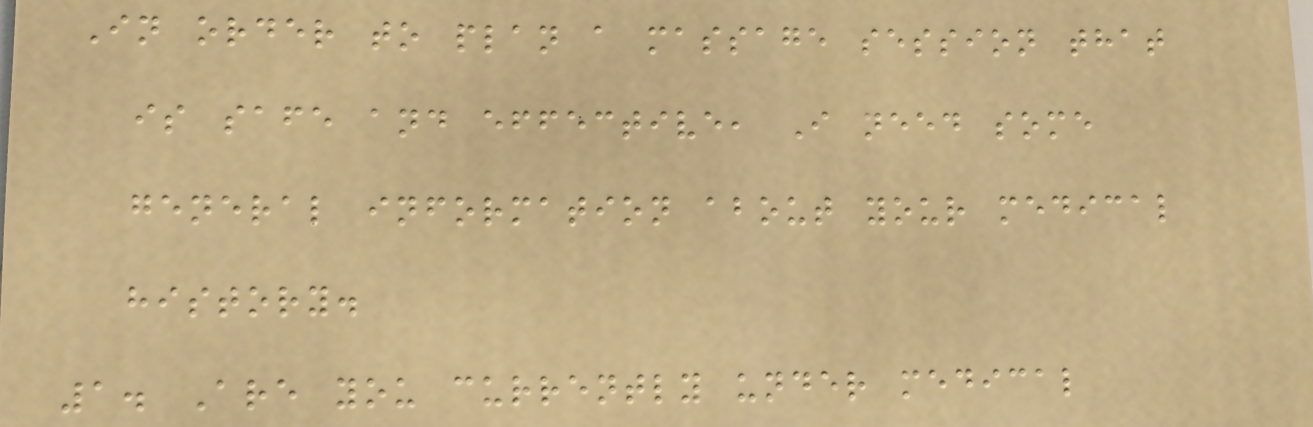In order to plan a massage session that
is safe and effective, I need some
general information about your medical
history.
1. Are you currently under medical
